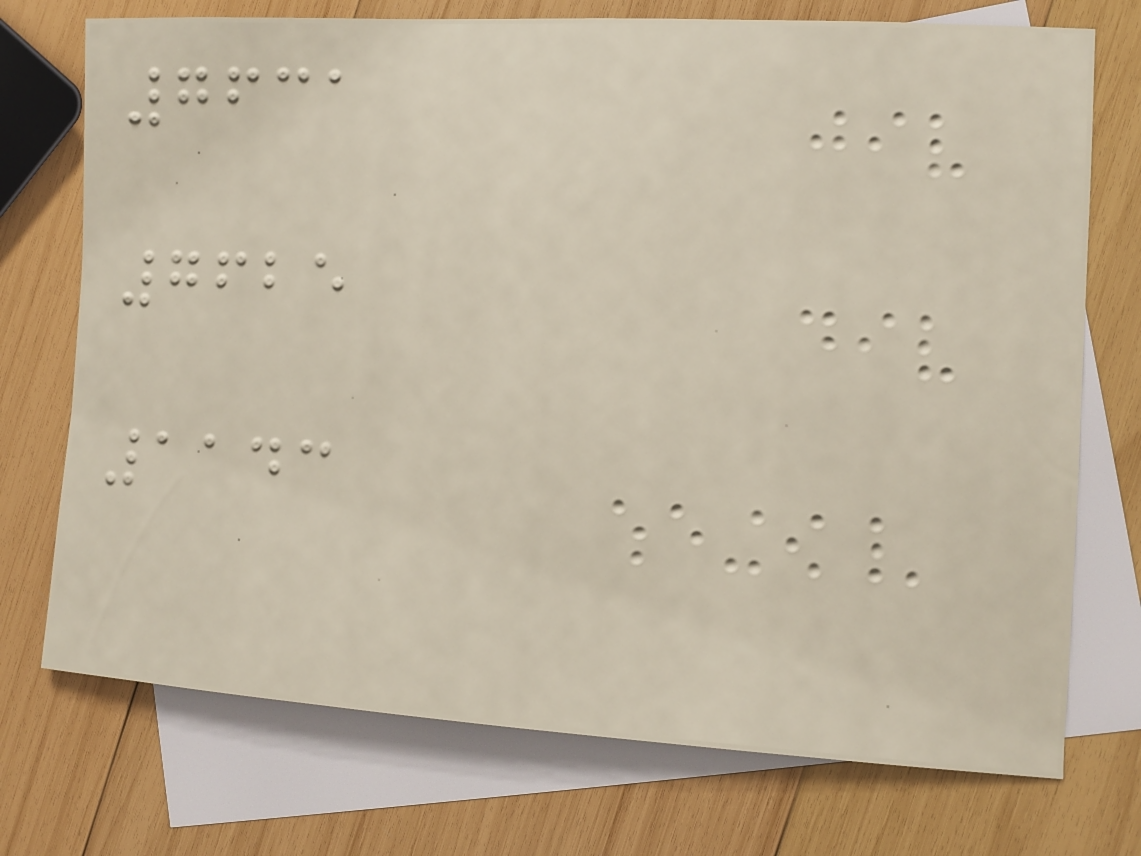7631
7625
1143
